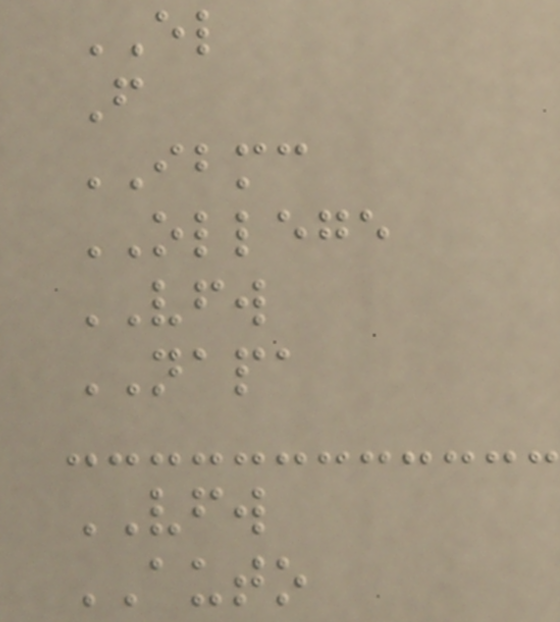EL
F
IBMC
OLLEGE
VFW
NAPA
VFW
AUTO
